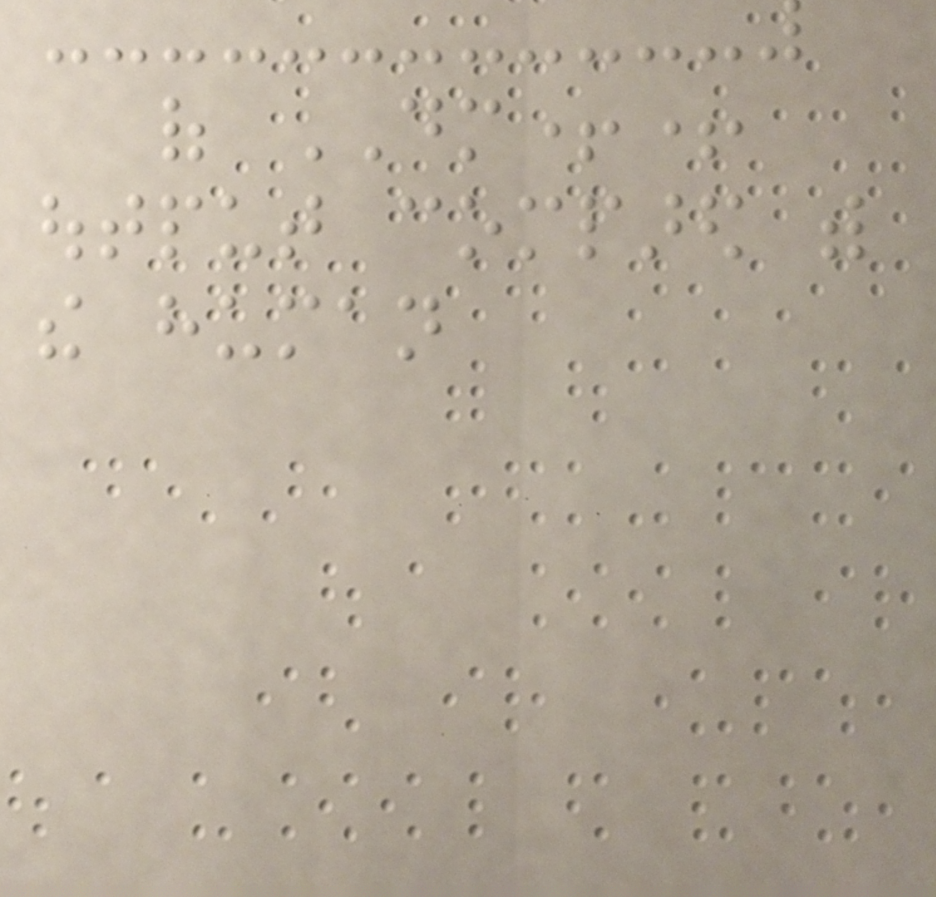of DM++
output compared with
the human
